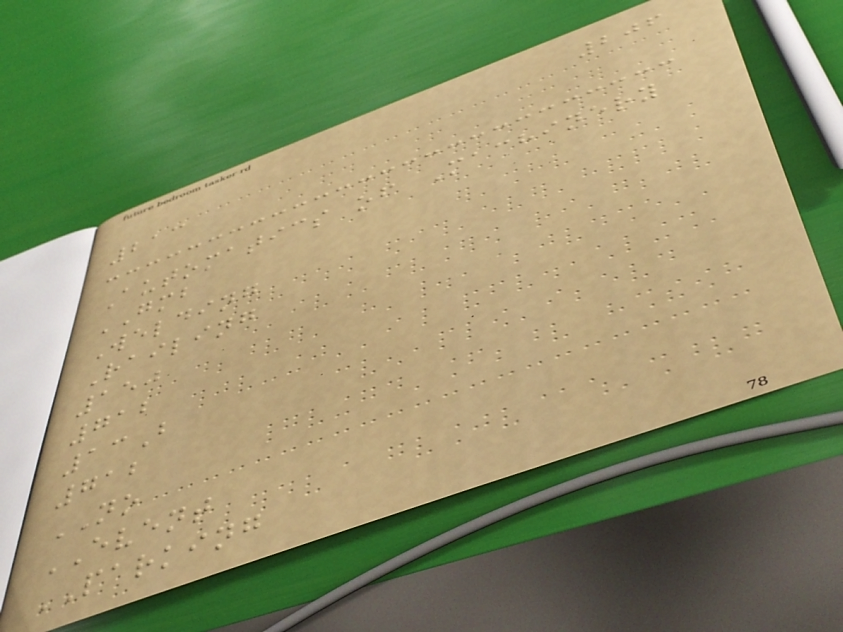206
213
Automatics of Machinery
GMB
Welding
Railing
150
712
13B
712
NO
EVENT
PARKING
